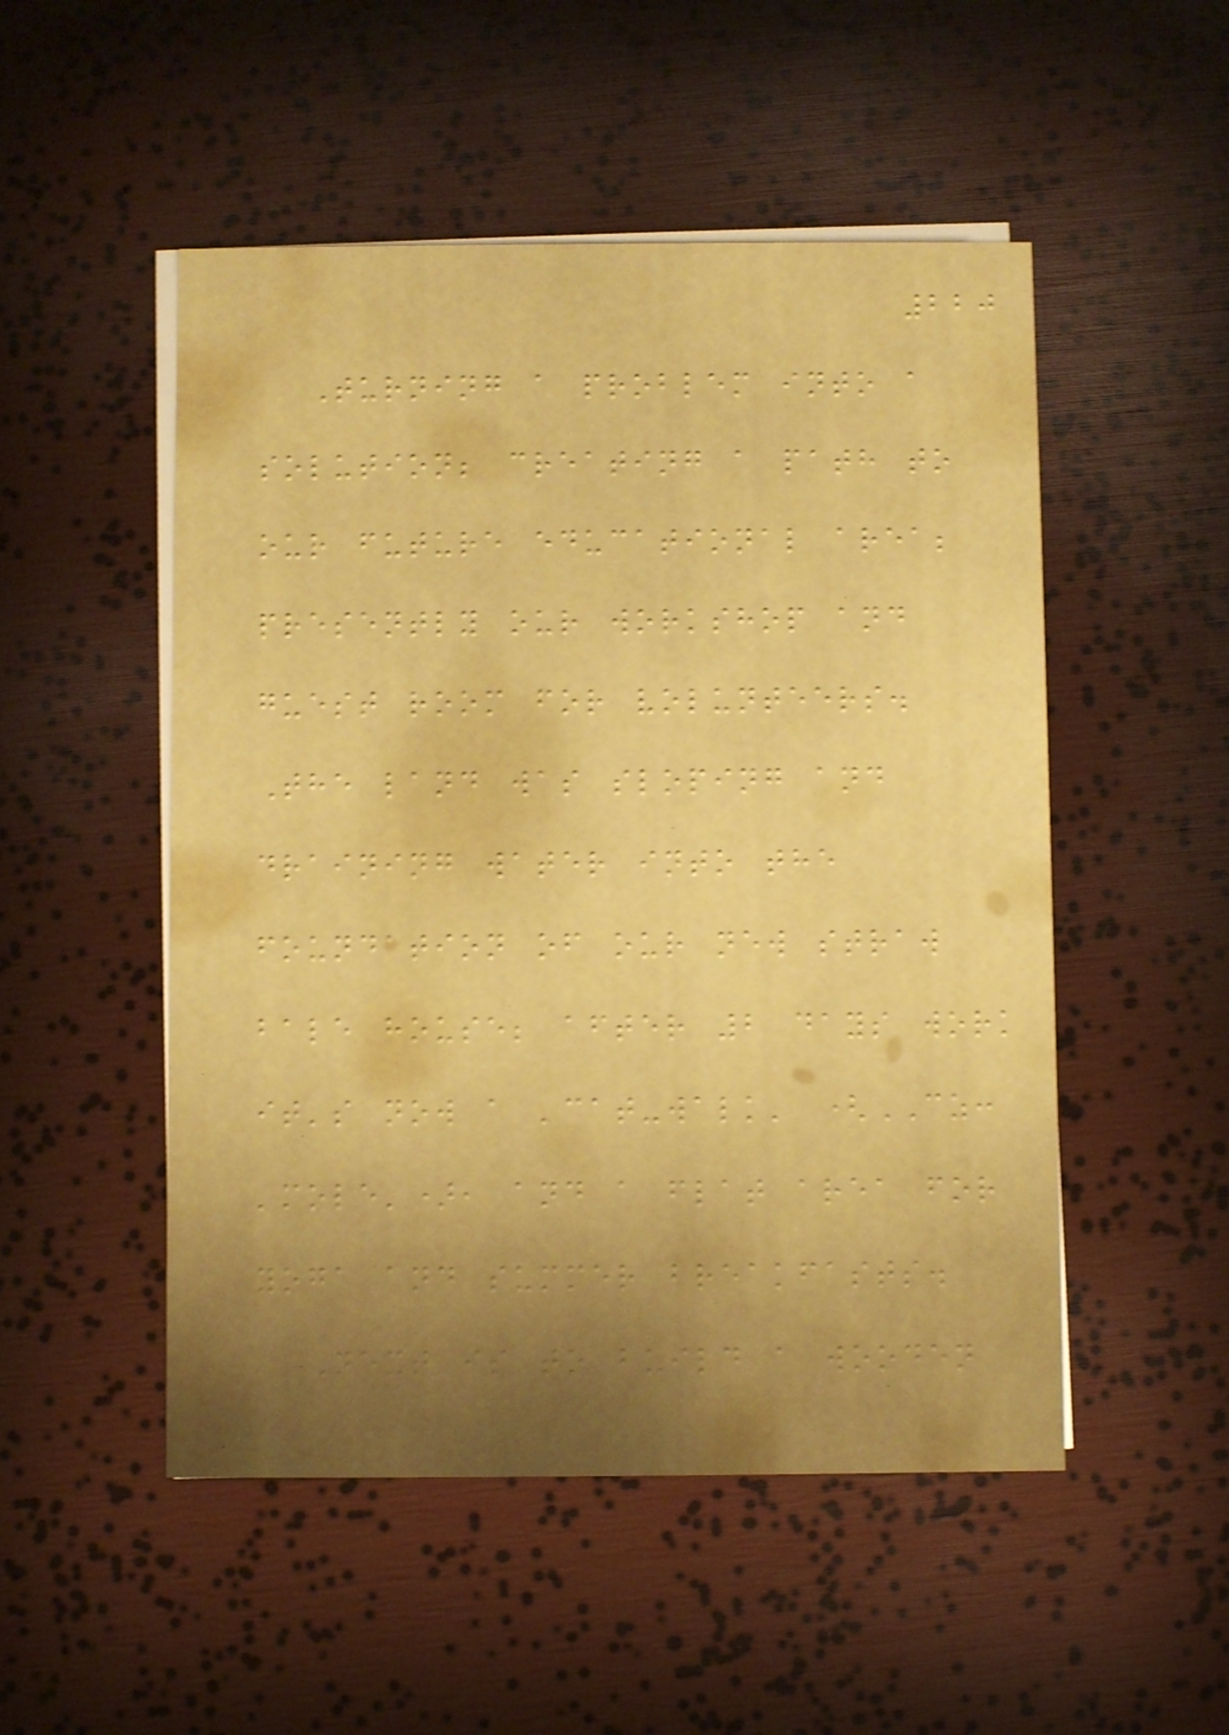220
Turning a problem into a
solution; creating a path to
our future educational area;
presently our workshop and
guest room for volunteers.
The land was sloping and
draining water into the
foundation of our new straw
bale house; after 2 days work
it's now a 'cat-walk' (CZ:
'mole'), and a flat area for
yoga and summer breakfasts.
Next is to build a wooden
